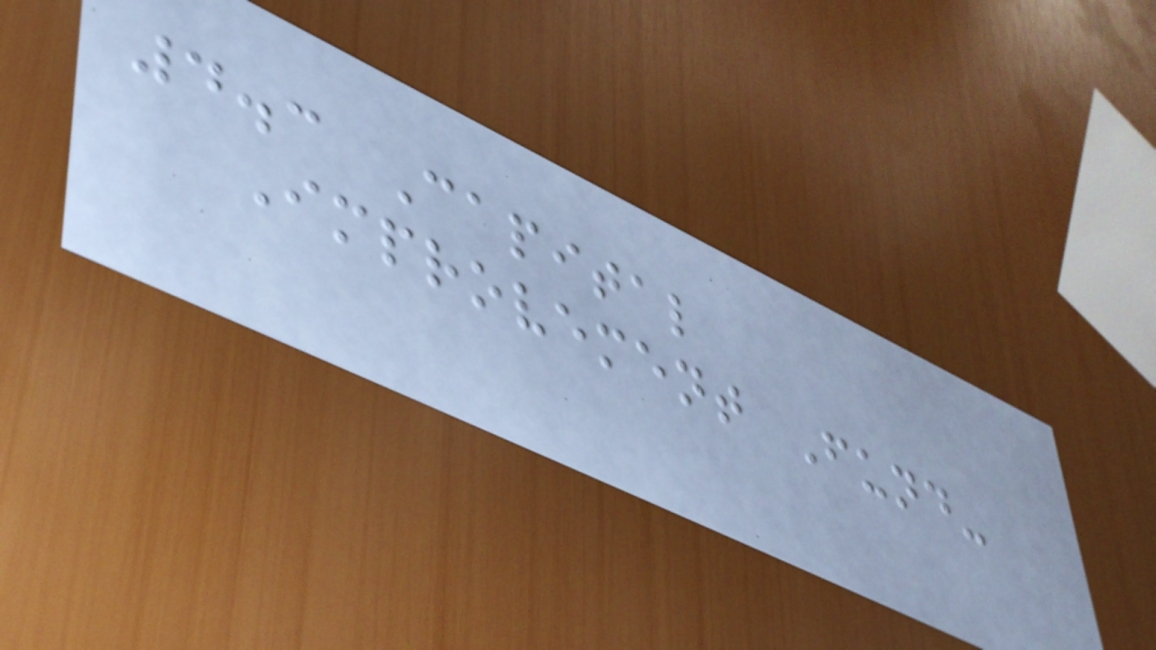4.3 Capital
Improvement Fund-
